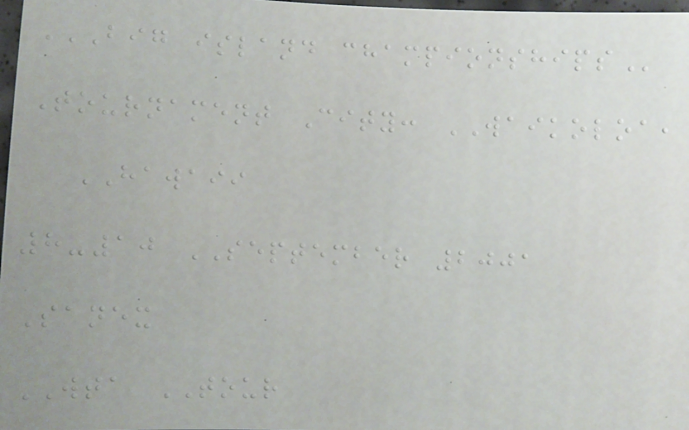BIG ISLAND CHAMPIONSHIPS
Tournament City: WAIKOLOA,
HAWAII
8-10 SEPTEMBER 2001
Sanex
WTA TOUR
